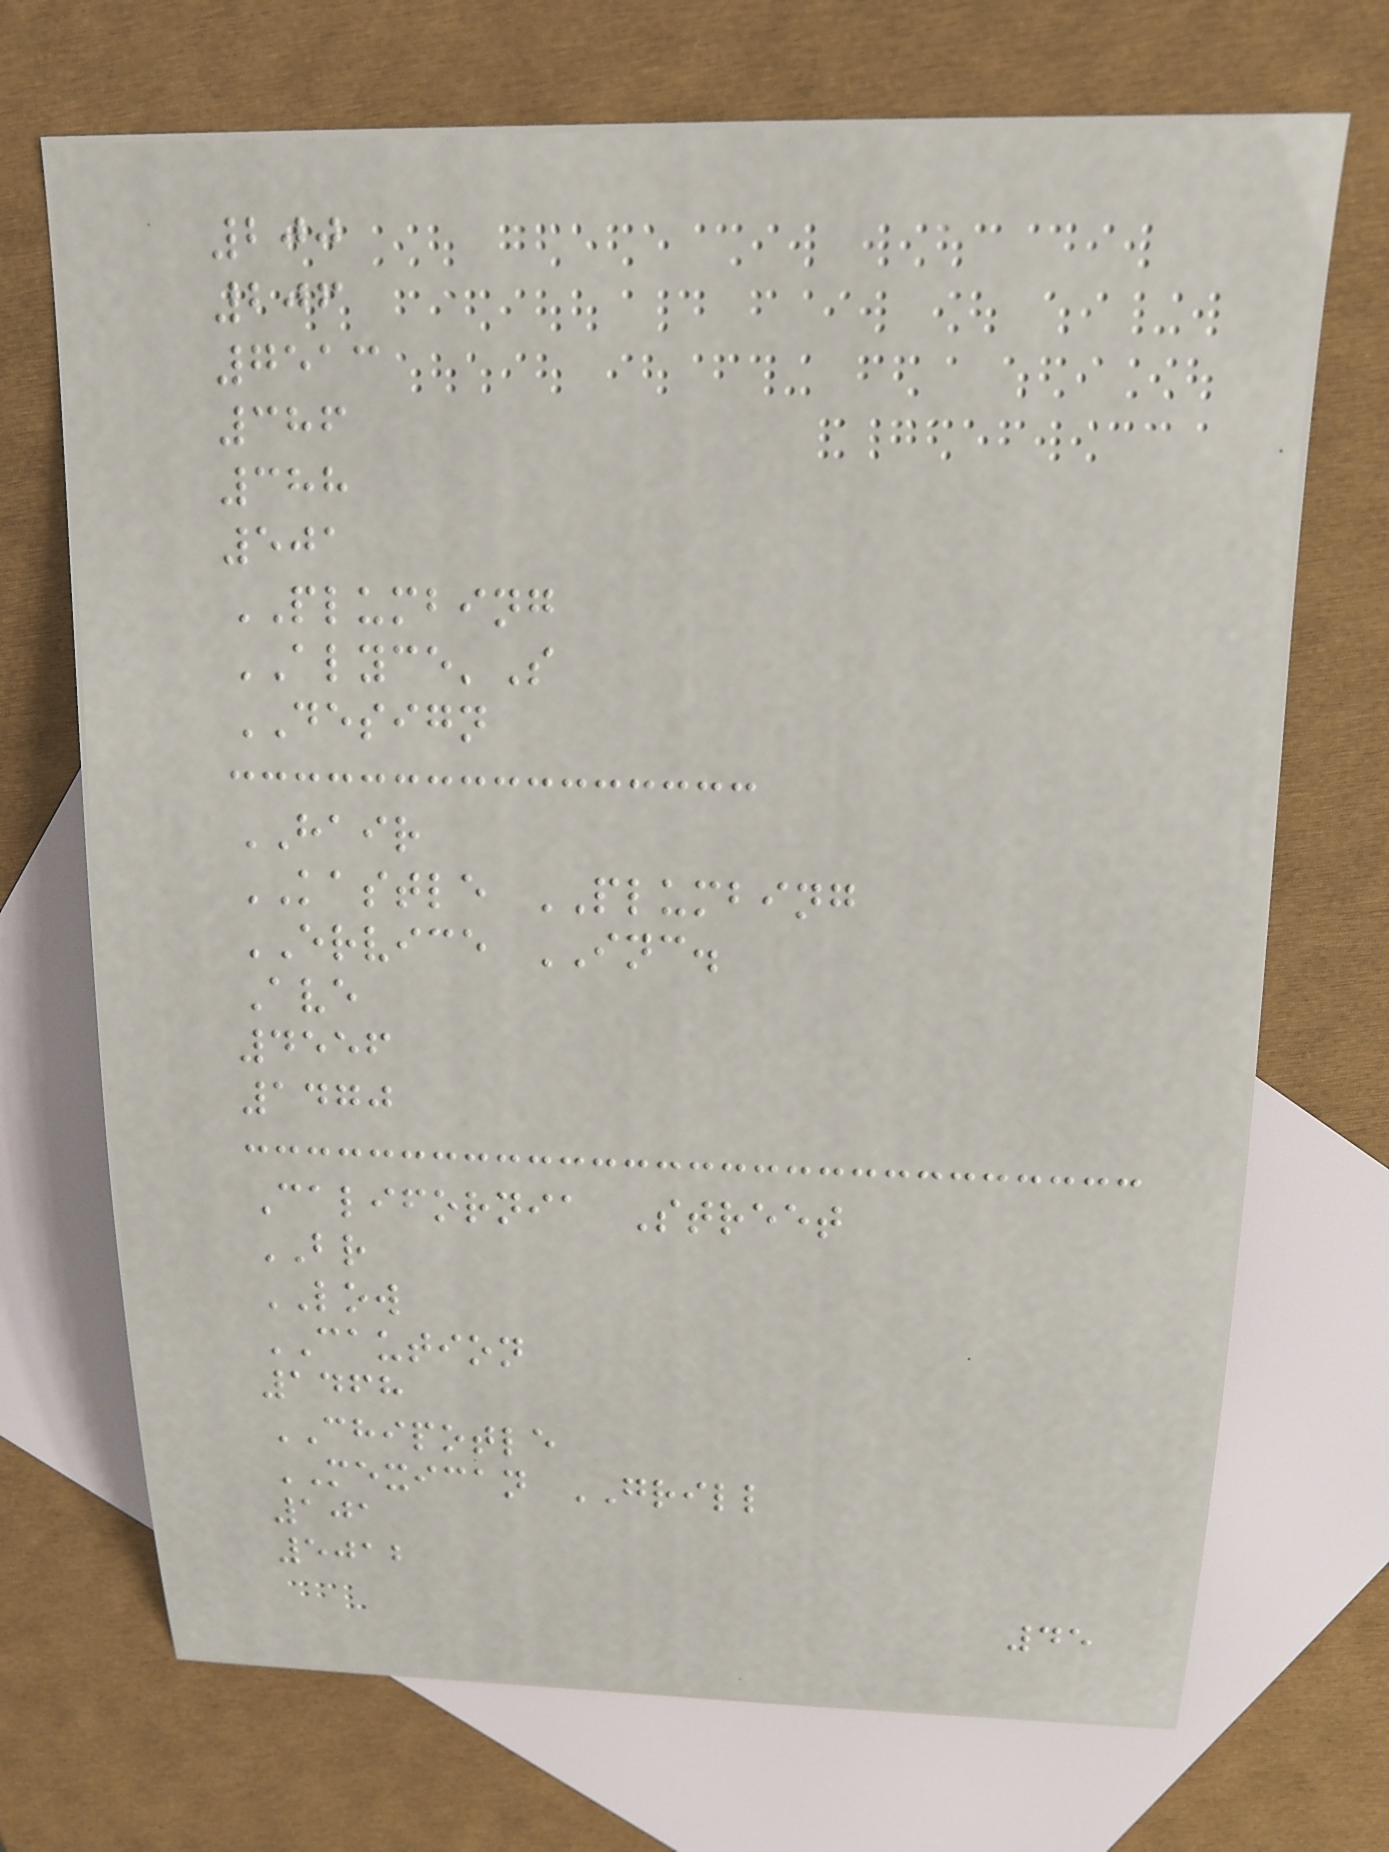200
206
7513
386
388
501
PLUMBING
ALYCE'S
DESIGN
HAIR
KASTLE PLUMBING
ERVICE INC.
Ave
4556
1470
California Street
BR
LOW
CAUTION
1468
CHIPOTLE
MEXICAN GRILL
101
5012
45
